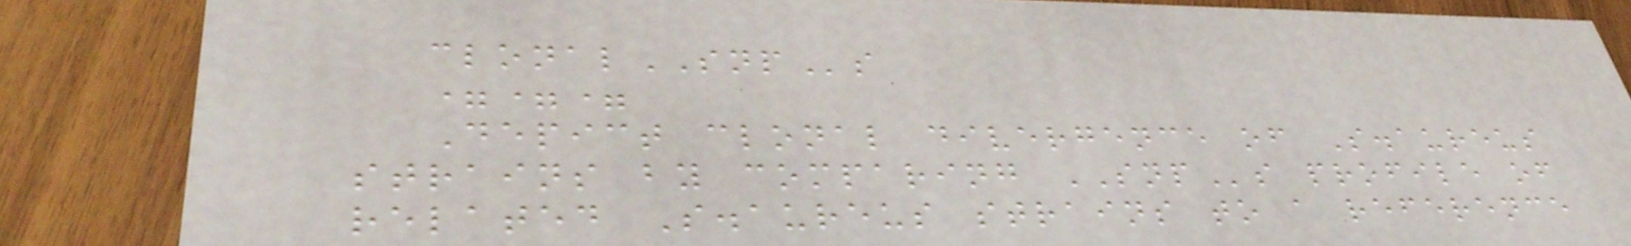clonalSNPs
===
Depict clonal divergence of S.aureus
strains by comparing SNPs profile of
related S.aureus strains to a reference
